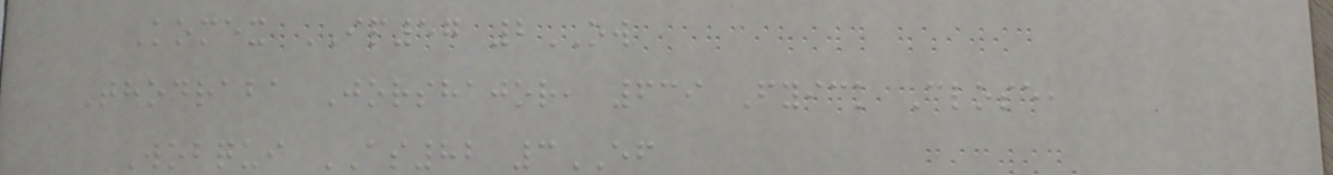Komex IP57 2OW
Thodraba Jorshajor, 639 Fyick Close,
Wobqui AS82 3EF
